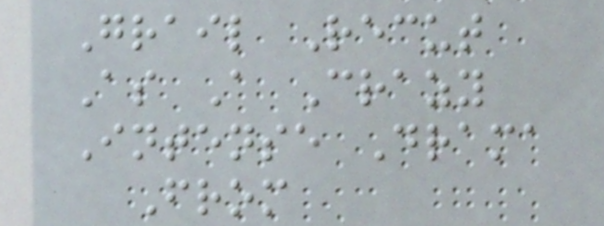Grail Recut
As A Crazy
Intense Drama
From
